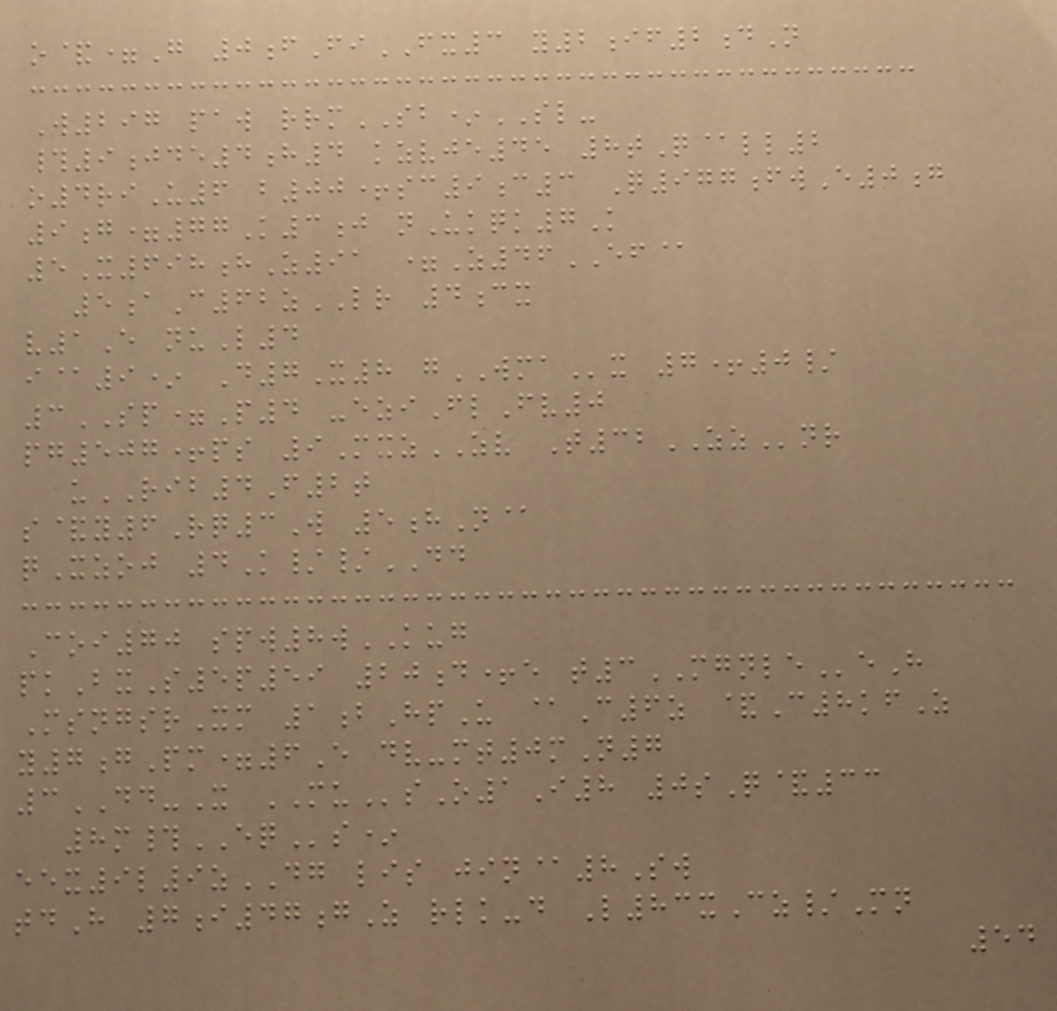o&=G 0fFiFX3 y2if2dN
W297 paw rrmSB*SL-
#9jde4h4 kzvje45 8tQ@ll2
o4riU6 b00+sc9c3 Q977fwE0g
9g=77K3j nUkqk7K
5X698hZ91 =Z46EF@
5aC62zLR 4cx
v1E nuL4
i@9* D7X8 gWMAx 7+0/
3SP=P4 -eziFlFv0
pg507+ps 9MxzZV T32ZZnr
uRIB4F2t
s&y6Rq3W 5hN@
qXzoj 4K//DD
Coi70 spw8wKUG
pkBxS5p59 20d+e t3MGNLEeH
MsngsrXm 1bHpU @C6z &C8kfZ
y7gPm=6E dv-mt0mN7
3DD-X MUsO1I8 0sQ&33
8m#EQs*
eex9l9zDG lis jin@8Sw
tdH 7i47gZ rlk-d L83xCz/Mn
54
